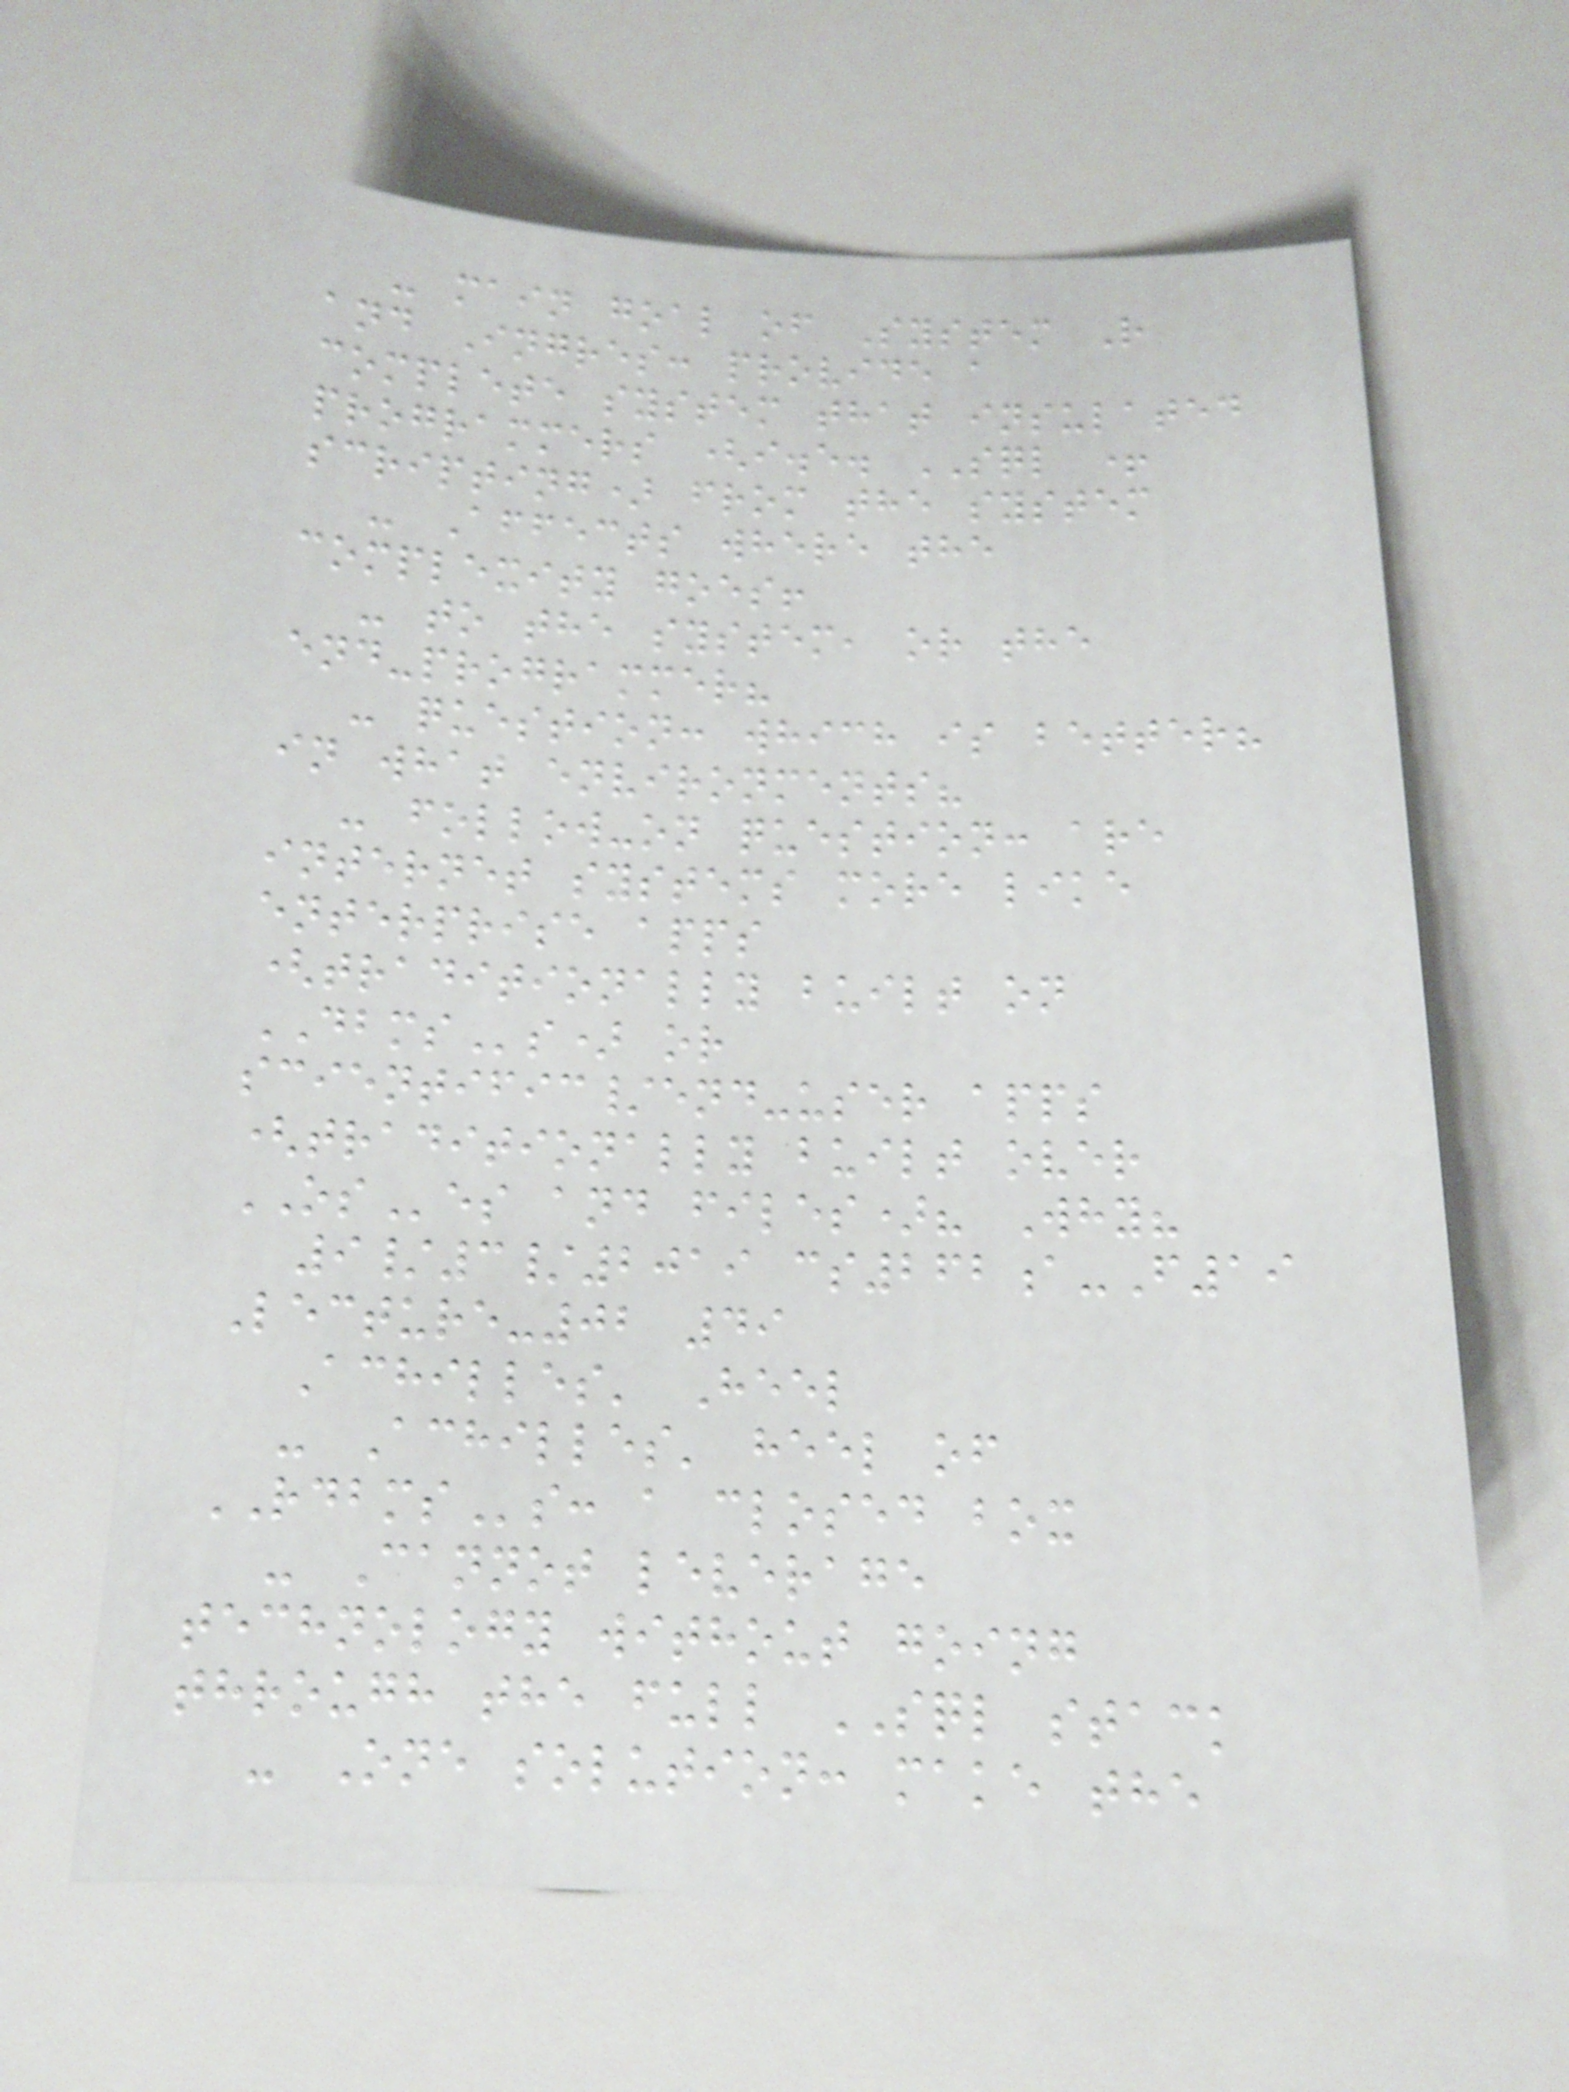- main goal of System R
and Ingres: provide a
complete system that insulated
programmers (i.e. SQL +
scripting) from the system
- Affects where the
complexity goes!
- to the system, or the
end-programmer?
- question: which is better?
in what environments?
- follow-on question: are
internet systems more like
enterprise apps
(traditionally built on
DBMSs) or
scientific/end-user apps
(traditionally built over
OSes and files)? Why?
9/3/2019 cs262a-F19
Lecture-02 49
Achilles' Heel
- Achilles' heel of
RDBMSs: a closed box
- Cannot leverage
technology without going
through the full SQL stack
- One solution: make the
